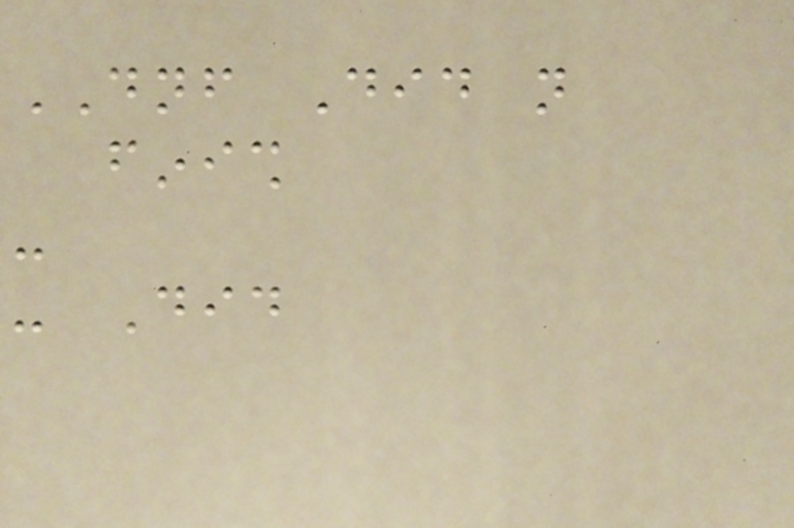DNF Did not
finish
-
- Did
